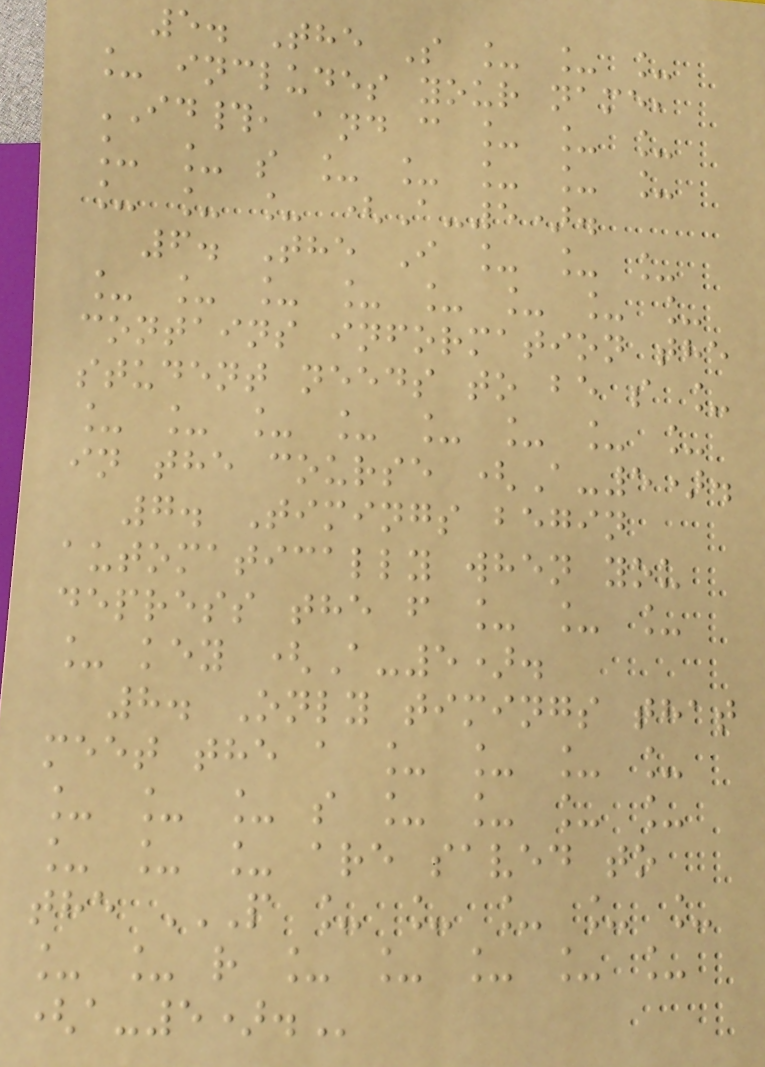5. The S _ _ _
_ includes your name,
ID#, and c _ _ _
_ _ s _ _ _ _ _
_ _ _ (A-5).
6. The I _ _ _
_ _ _ _ _ _ _ _
contains information the
student needs to be s _
_ _ _ _ _ _ _ _
in the course (A-5).
7. Timings begin
automatically when you
depress the f _ _ _
_ key (A-5).
8. Only timings that
meet the a _ _ _ _
_ _ _ s _ _ _ _
_ _ _ are saved to
the P _ _ _ _ _
_ _ R _ _ _ _ _
(A-5).
